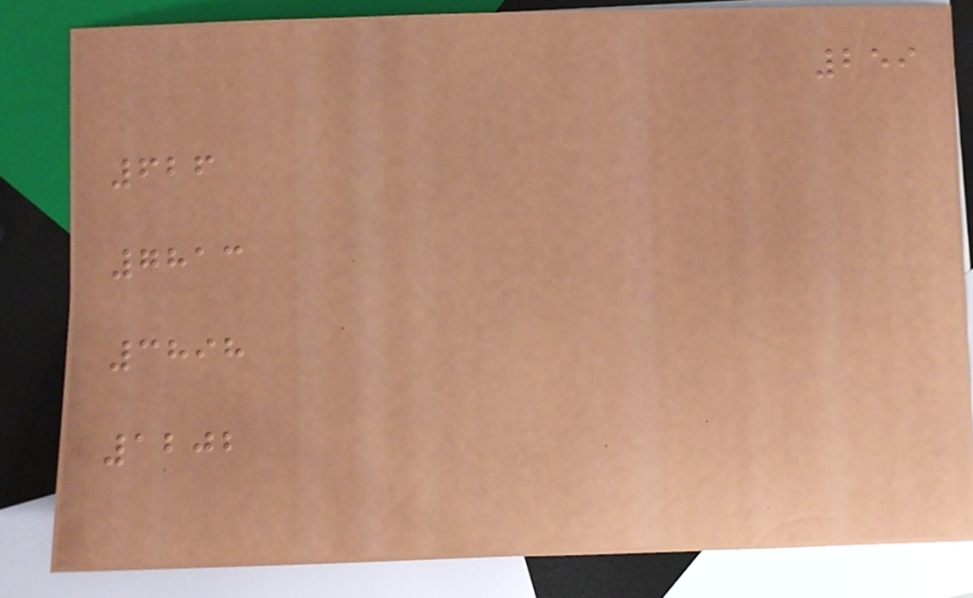259
626
7813
3898
1202
